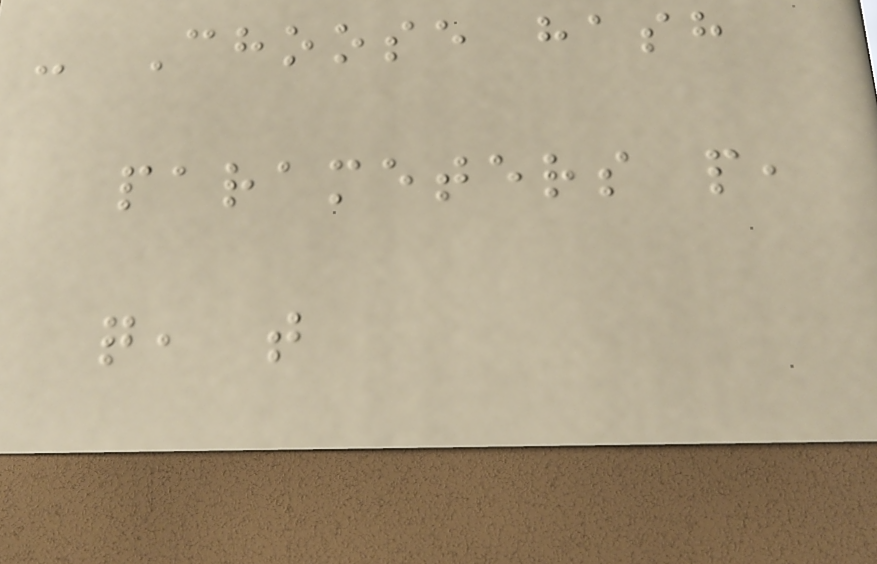- Choose hash
parameters p,
q, t
